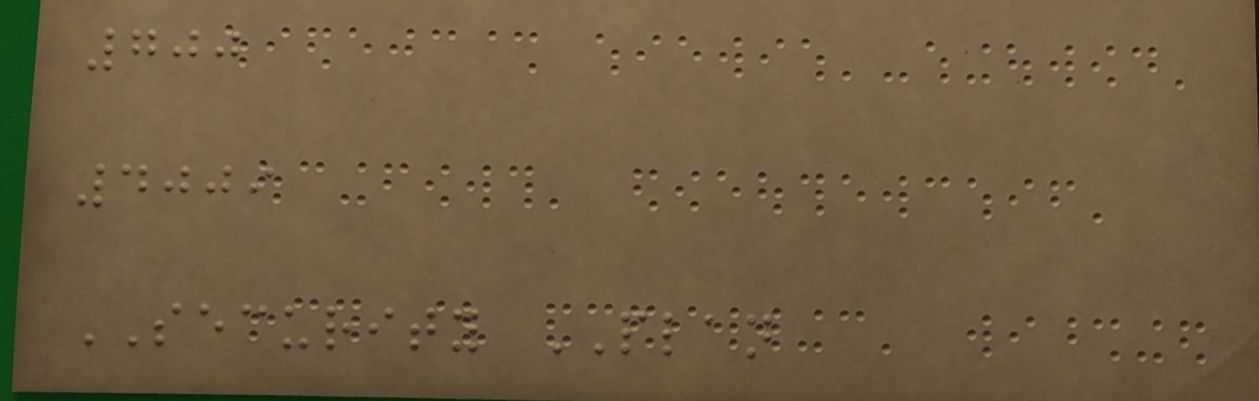700
4009
SECURITY PLAN
